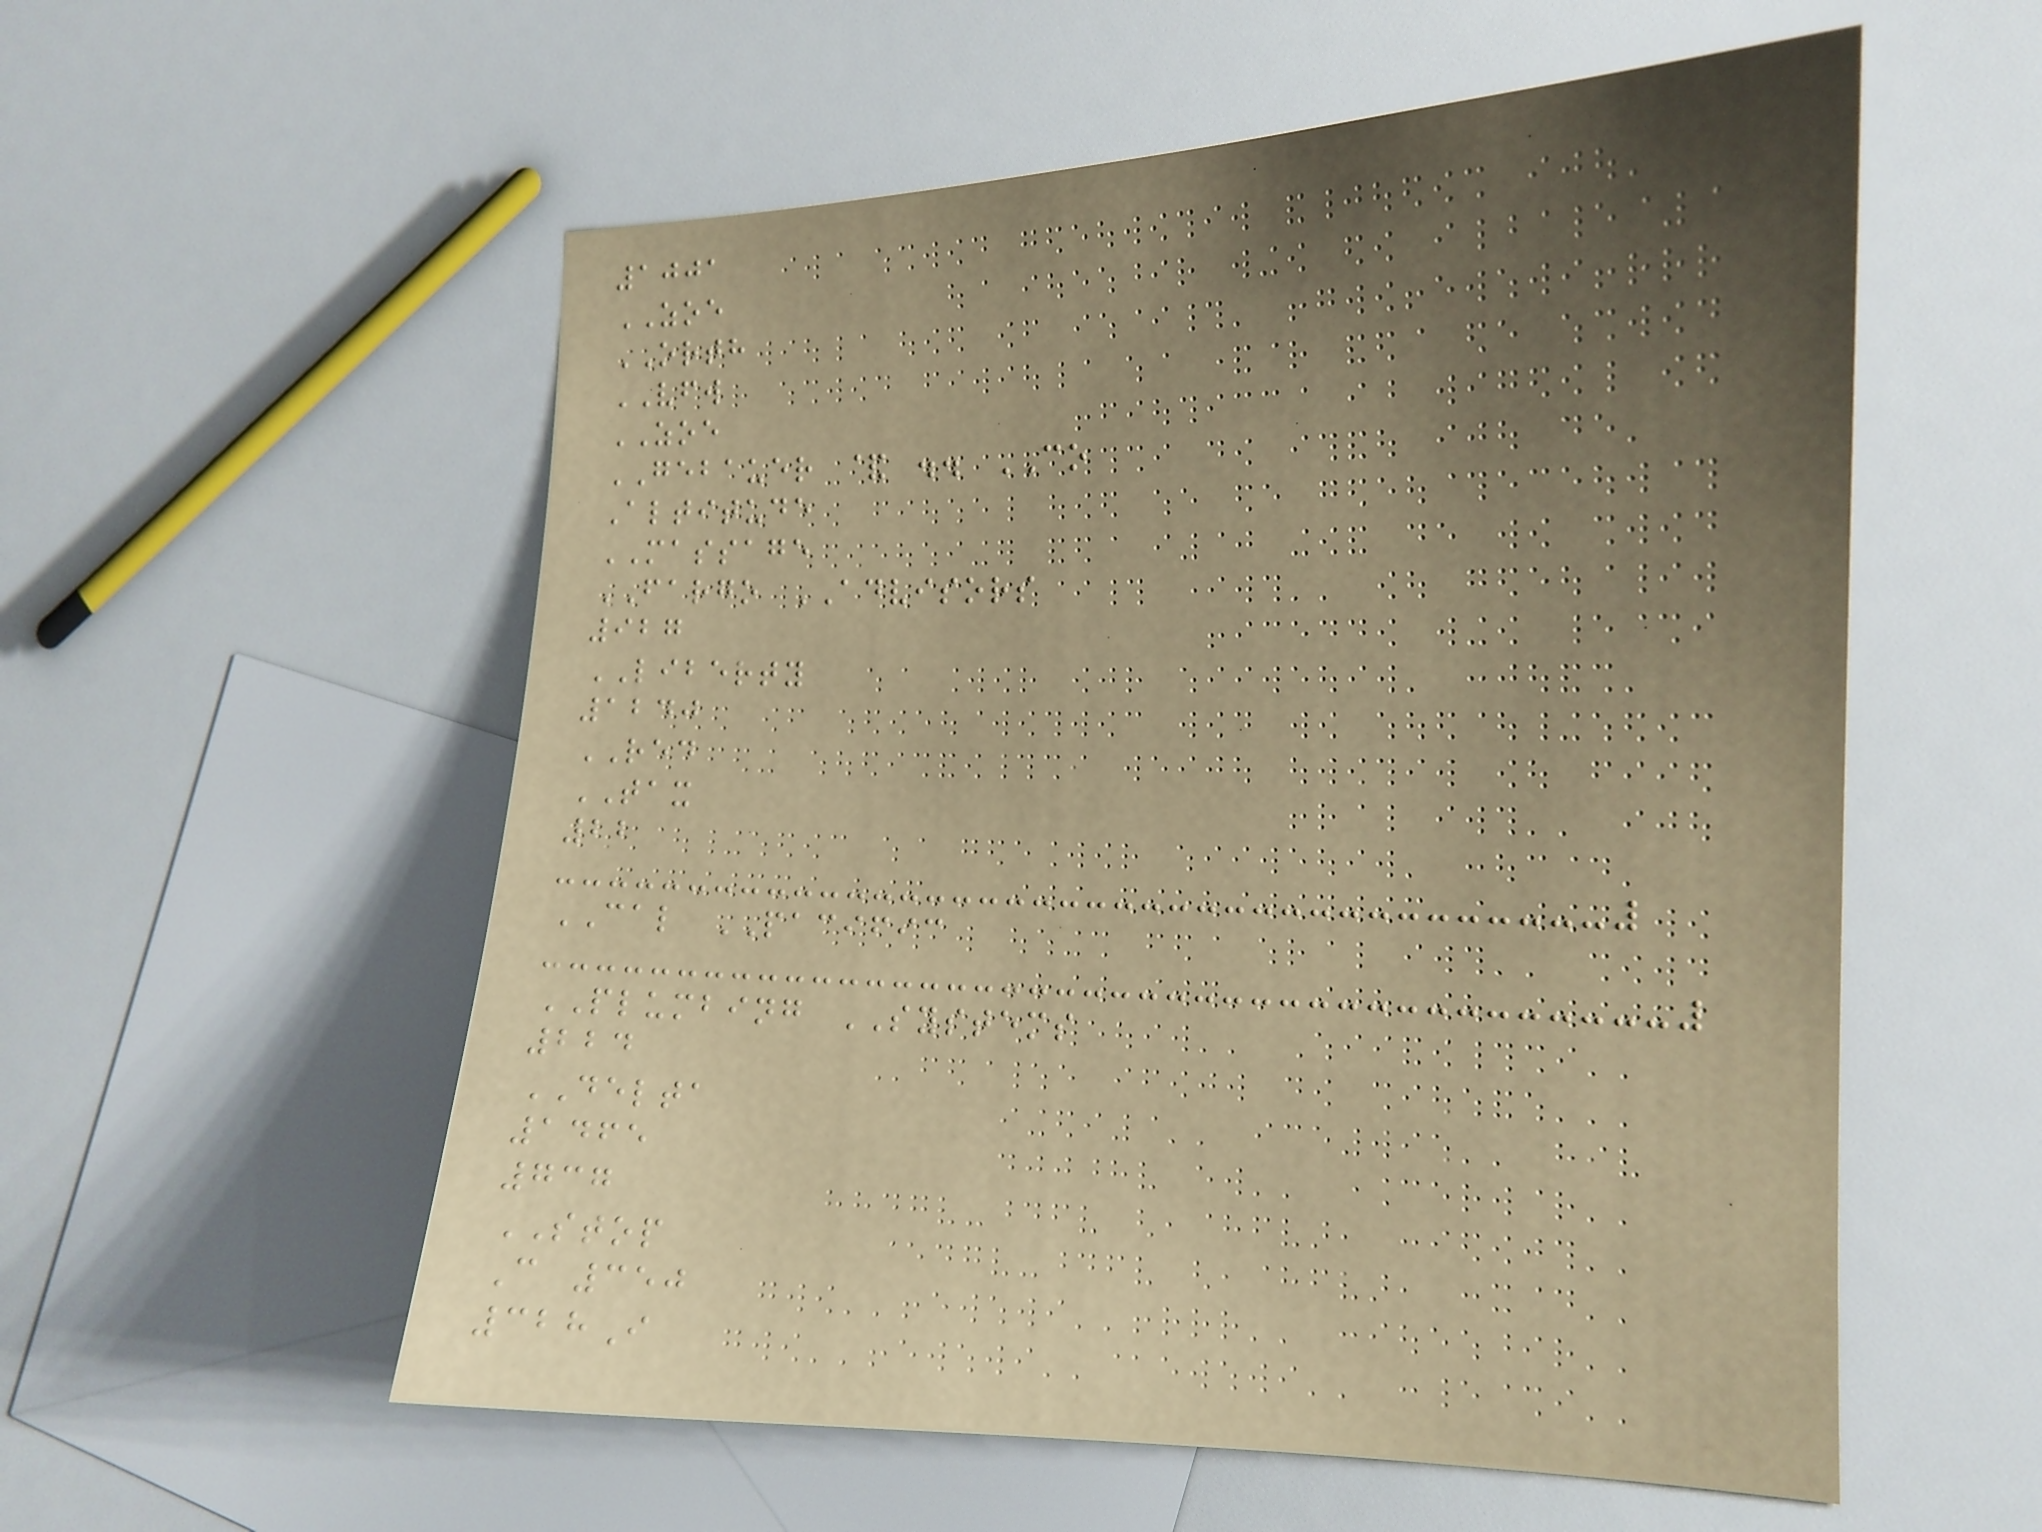1001
ZOE
ORTH
VFW
ZOE
GEBAUER & .. CO
Altitude
MASSAGE
FARGO ADVISORS
927
LIBERTY
1240
RED
TAX
22
CAL PACIFIC
PLUMBING SYSTEMS
224
DELTA
1465
737
STOP
C 350
328I
